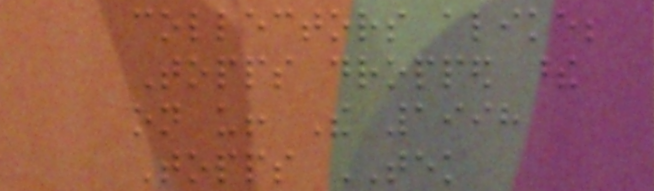collectors alike;
Topps dropped these
on us! The 1998
Topps TEK
